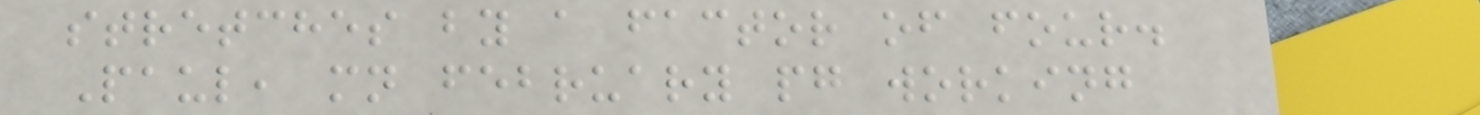stretches by a factor of four.
Paul, mn february pg working
